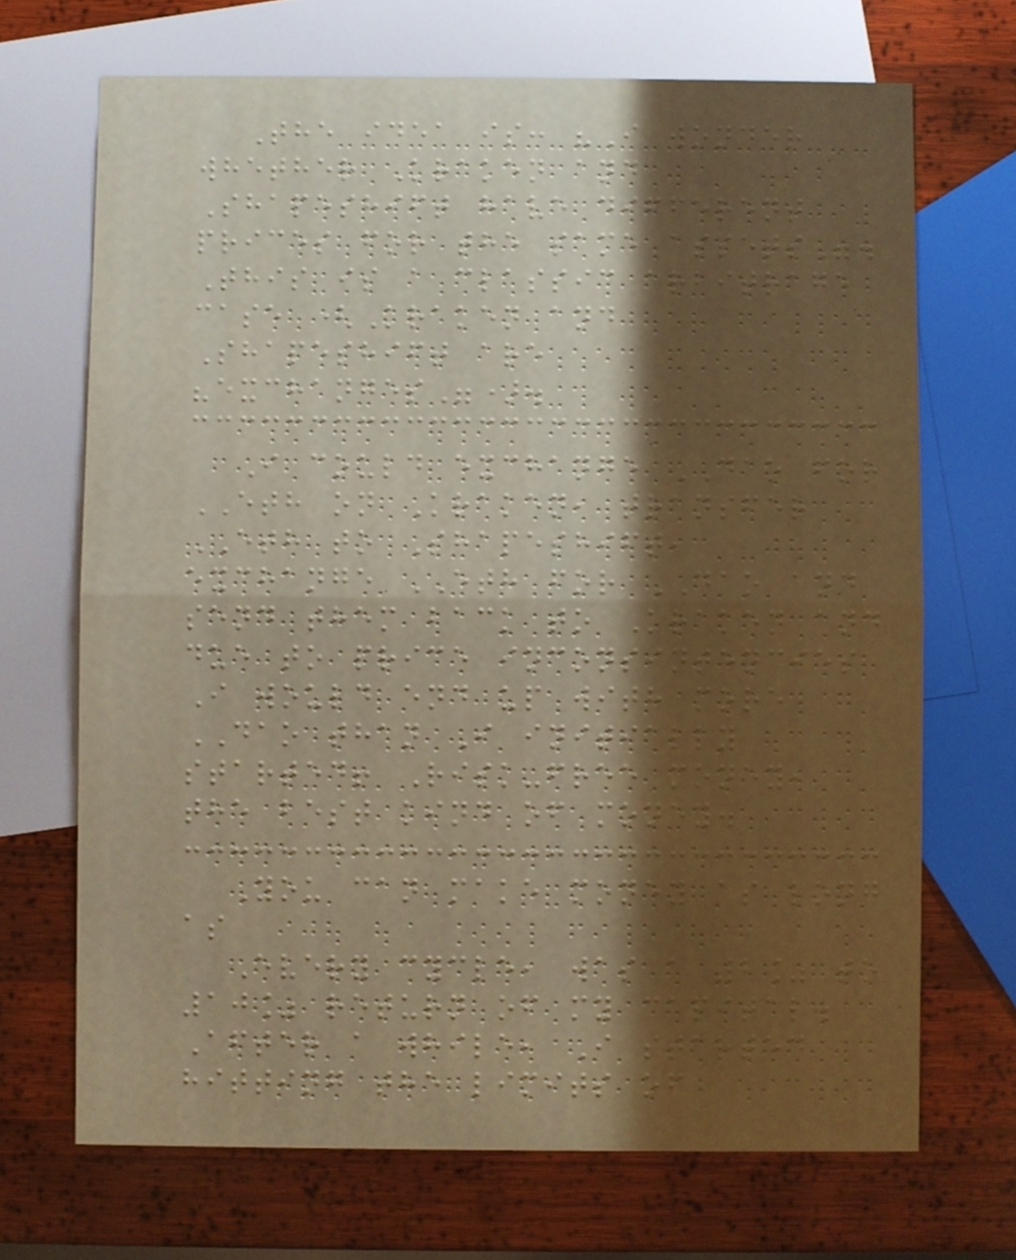The idea is: "I wonder
whether Kraken and
Shapeshift have different
prices for the same assets".
This is a classic arbitrage
case (Kraken and
Shapeshift are
"exchanges").
I could exchange DAO for
ETH on Kraken, transfer
ETH to Shapeshift,
exchange ETH for DAO and
send them back to Kraken and
due to price inconsintencies
I would end up with more
DAO than I initially
started! Risk-free money,
the best kind of money.
You can make money as long
as
Every cycle, was a 2% to
10% return of my capital.
After a while, I started
hitting the limits of
